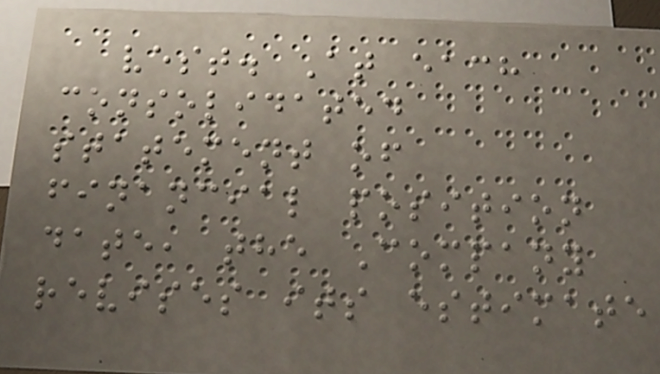vest. At each
consolidated
statement of
financial position
date, the Company
revises its estimate
